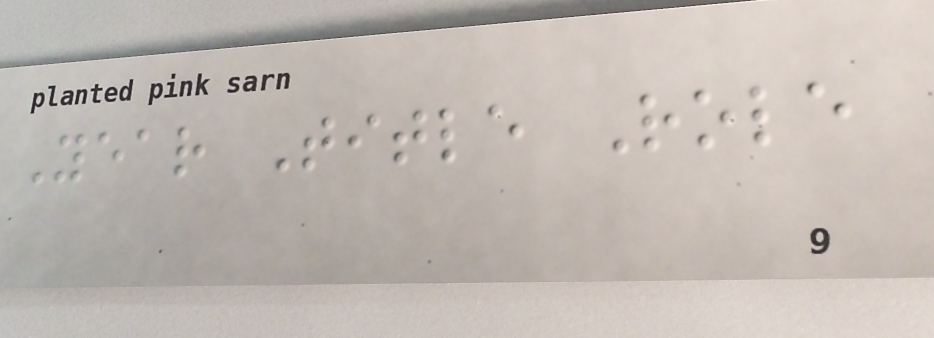Year Title Role
